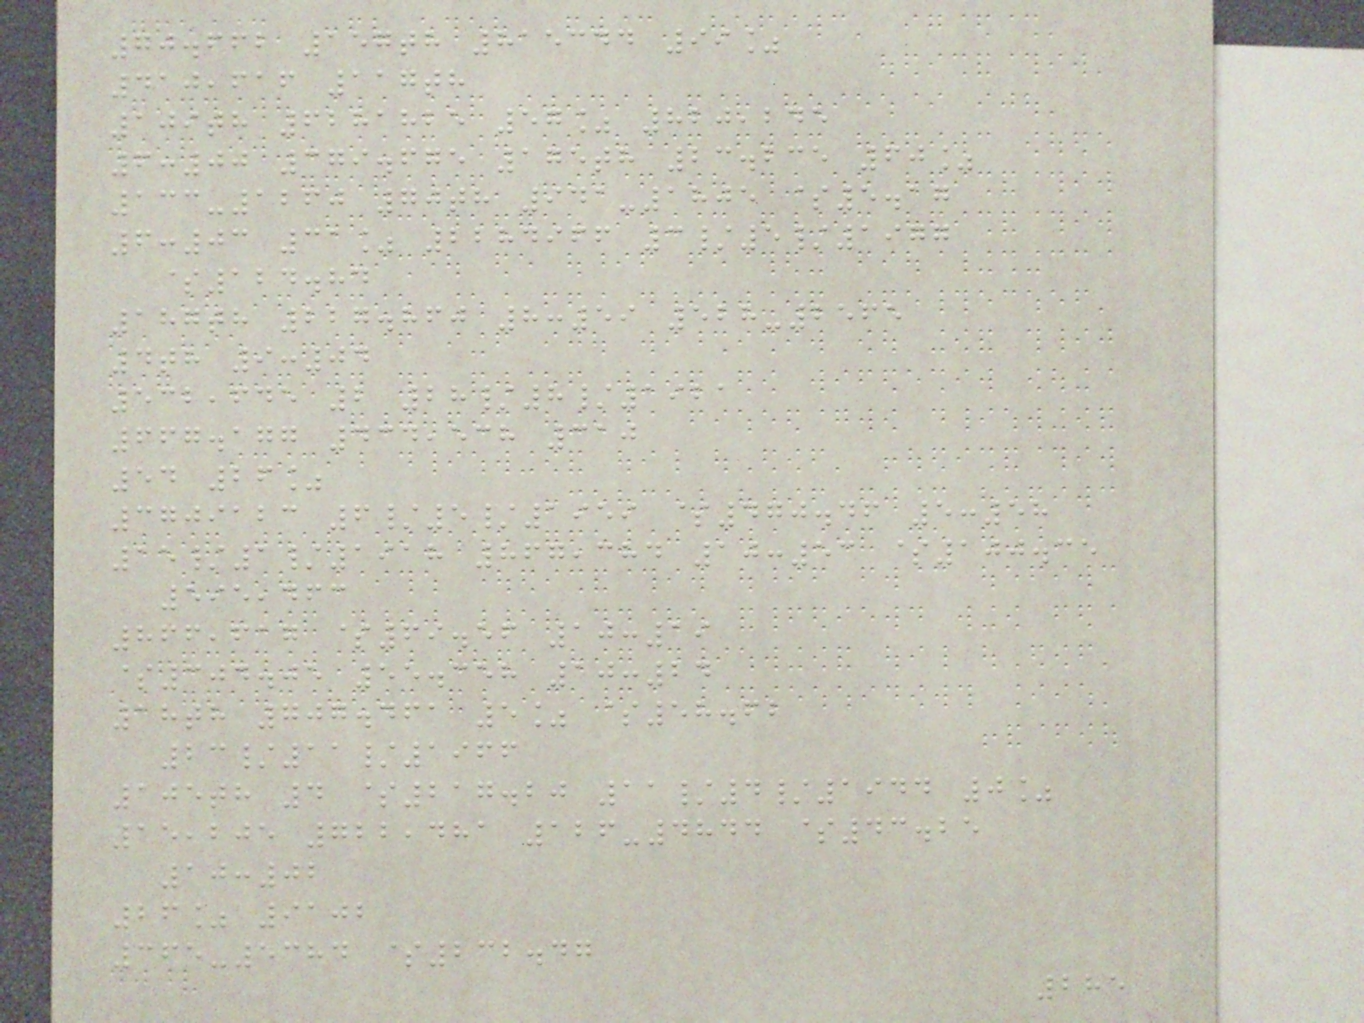70.662 157th 815344 99%
410,616 117th
109th 6281825 57% 820,245
6:00 379.675 175th 23.235 60%
133-1260 70th 941-1805 $5.17
6:03 31% 2284966 3/5/1977
$124.84
187th 227.860 8:59 528-2565
4th 9:04
532,645 2 28/8/1921
667.177 434,538 310
54 26%
3709123 6/5/1959 $470.46 5:58
15/1/1918 867,384 10:53 $100.35
595,463
866,617 $69.56 10:19
$304.05 55.358 10:24
18th 707.461 5% $58.62
23/11/1966
105th 4 $217.20 11/4/1944 0%
15,205 722,481 126-4844 $43.25
10:02
26% 9102
365-5384 $232.47
285
